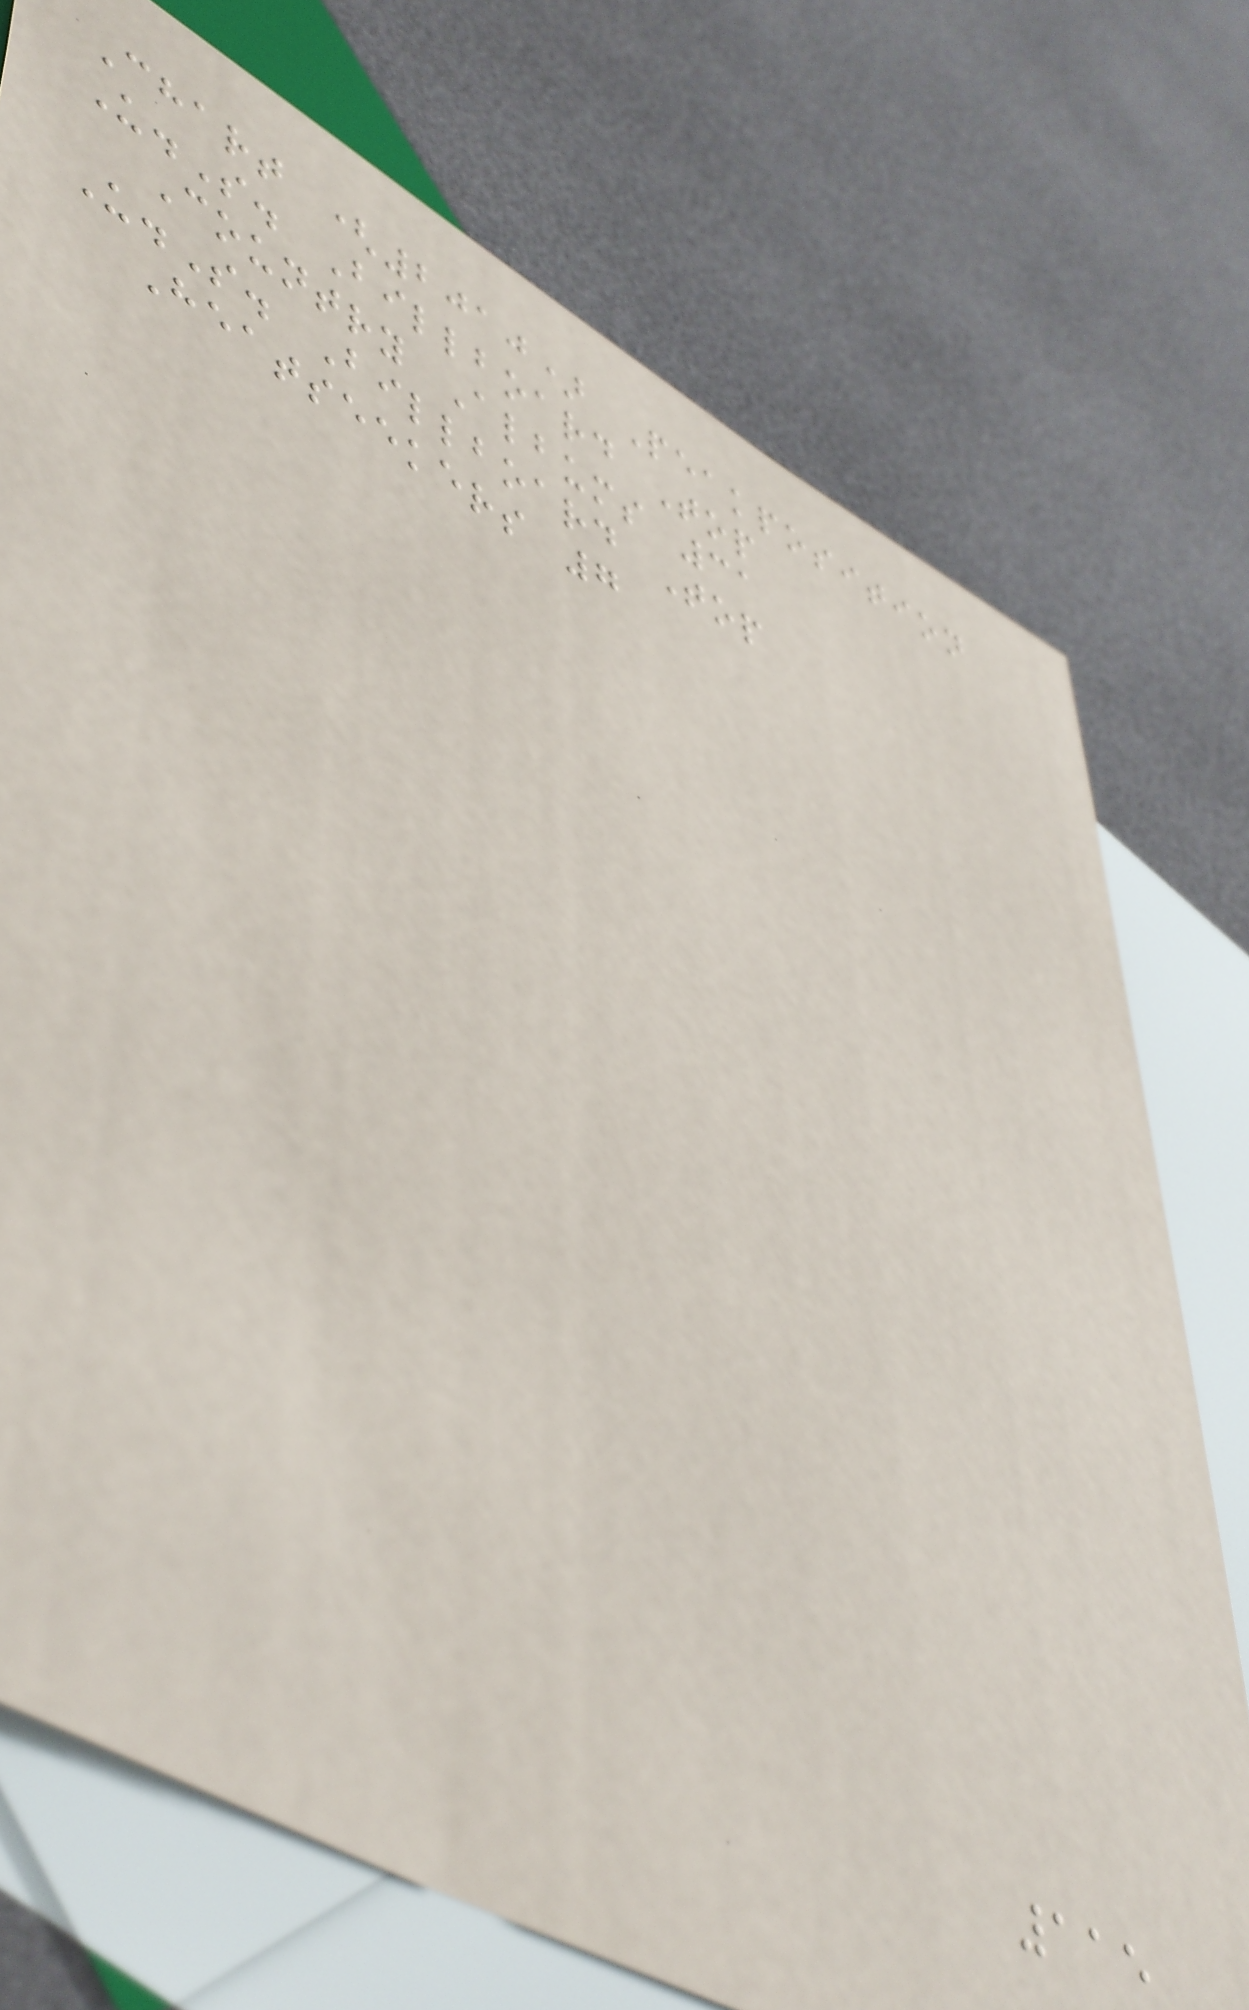Chart (2010) Peakposition
U.S. Billboard Top
Country Albums 31
U.S. Billboard Top
Heatseekers 7
115
